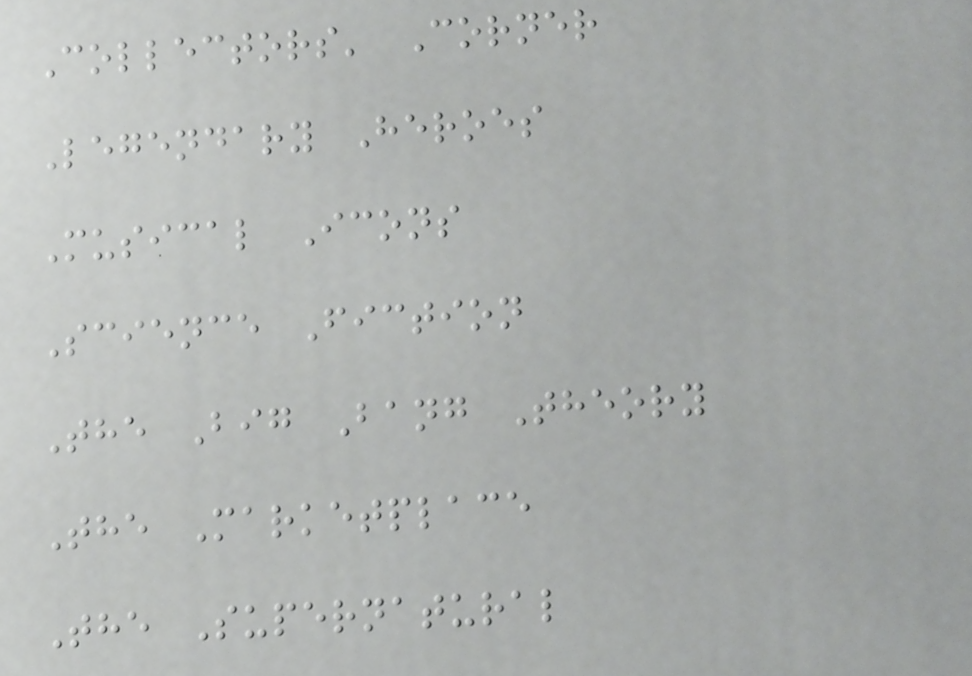Collectors' Corner
Legendary Heroes
Musical Icons
Science Fiction
The Big Bang Theory
The Marketplace
The Supernatural
